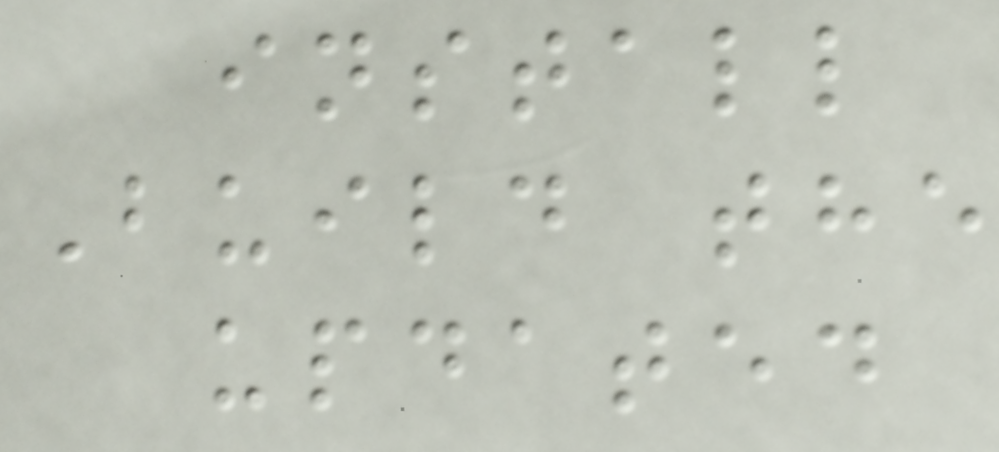install
Build the
updated
